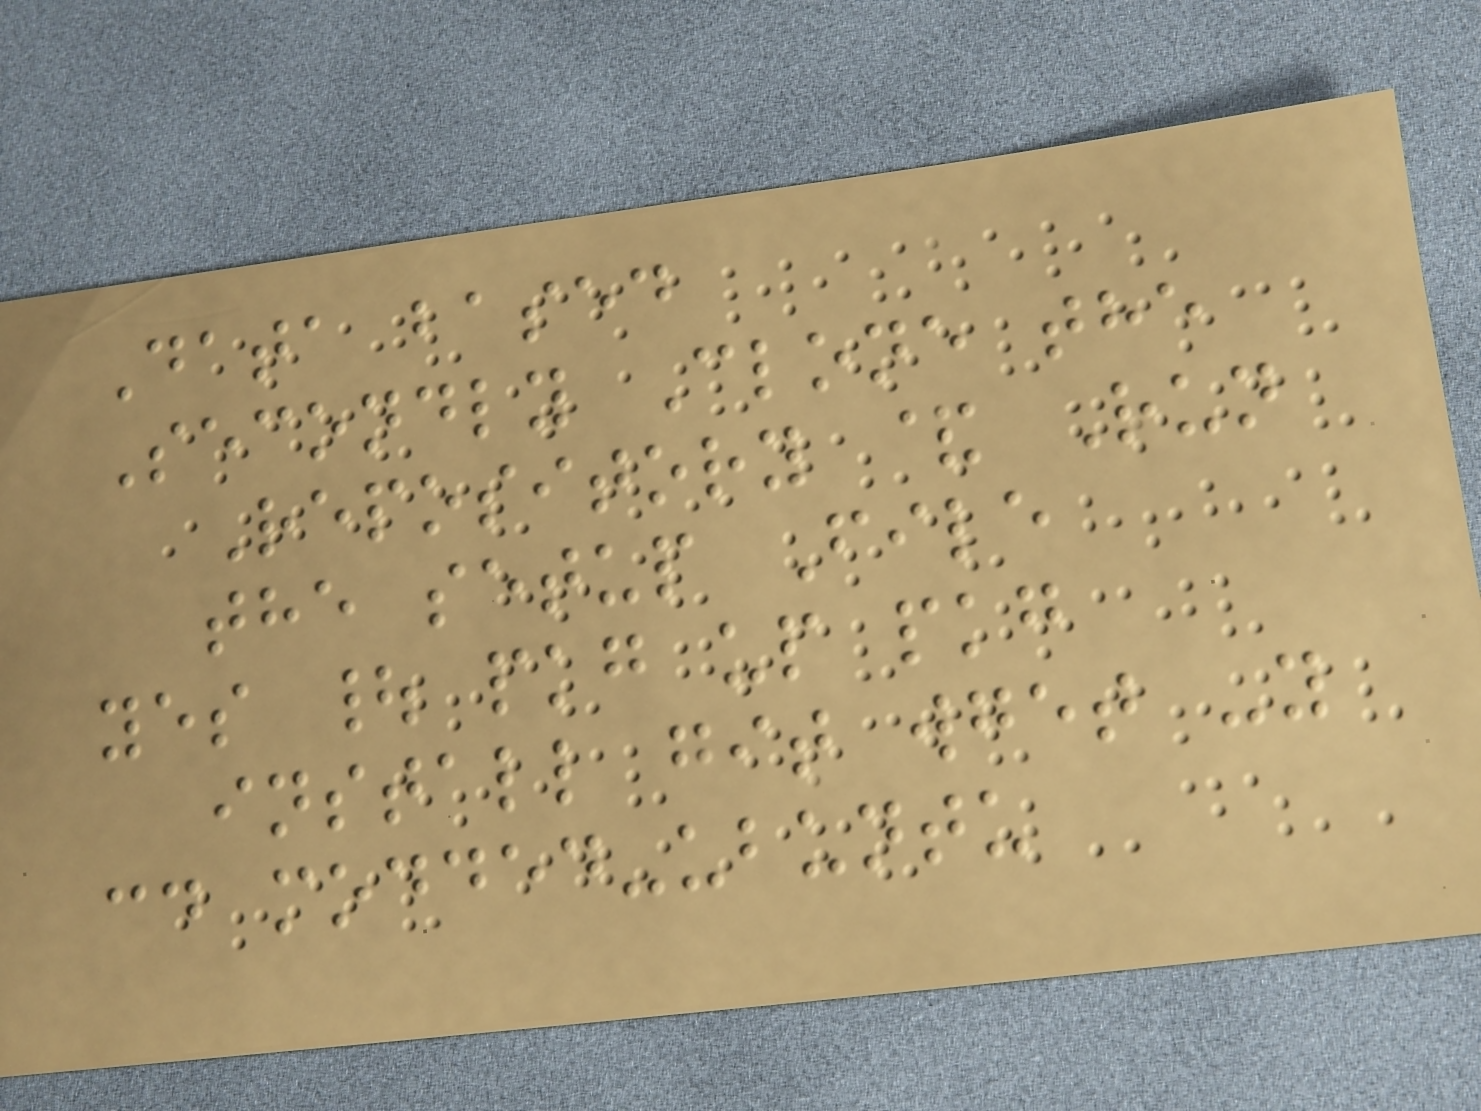Data based
Secondly Clone the
Repository & Run
the setup File
yes | pkg up pkg
install git wget -y
cd modded-ubuntu
